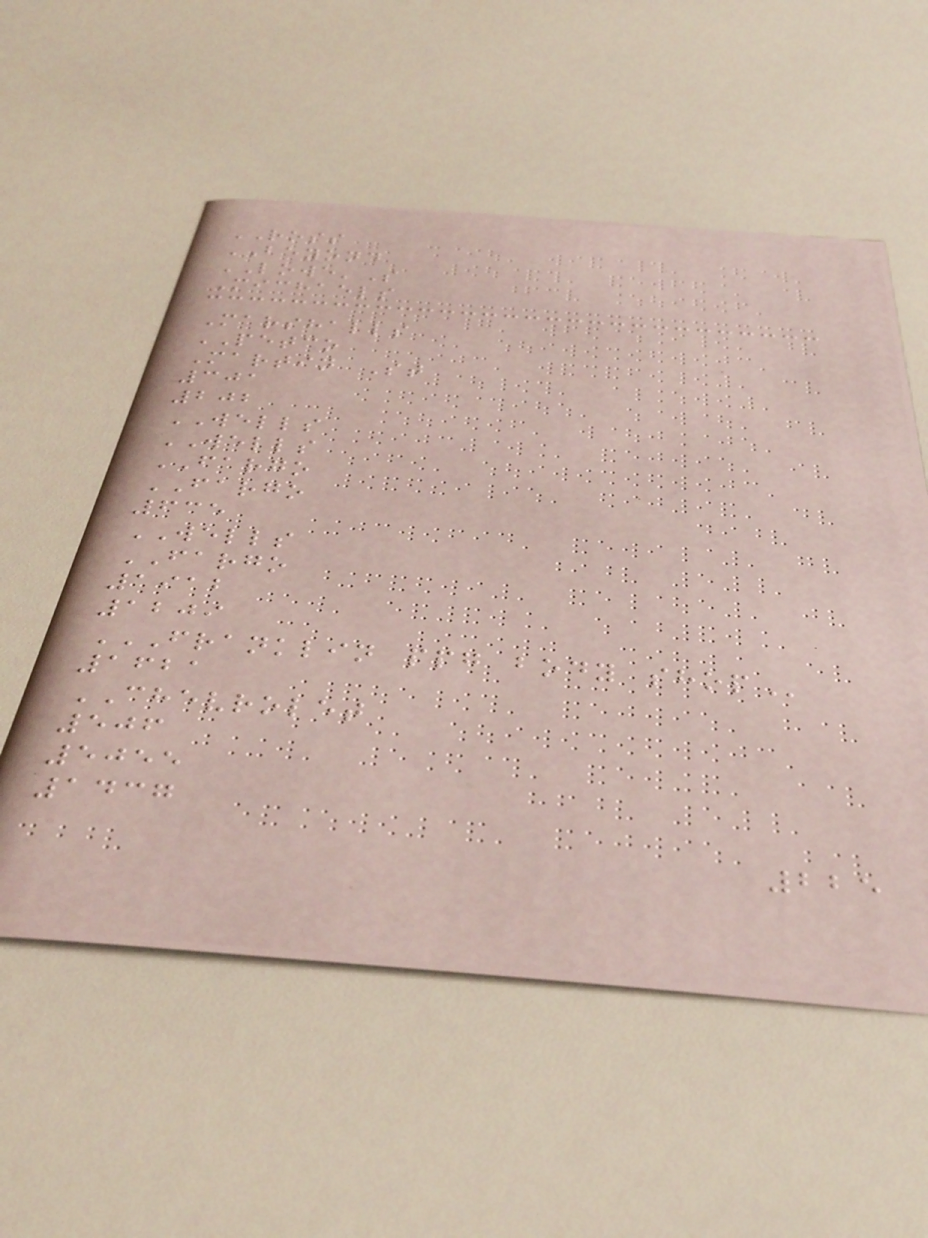ROSS
BEYOND
LOWE'S
Michaels
Marshalls
PETCO
Martin St
301
202
WELLS
WELLS
FARGO
FARGO
635
WELLS
FARGO
1912
1209
FRANKLIN PPG BODY SHOP
1621
CHEVROLET
506
5055
1437
225
